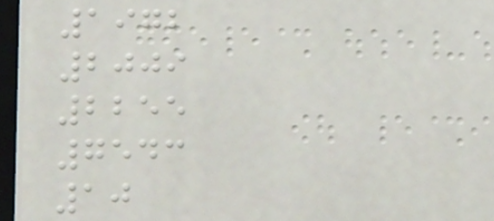1972
2009
2255
7543
10
